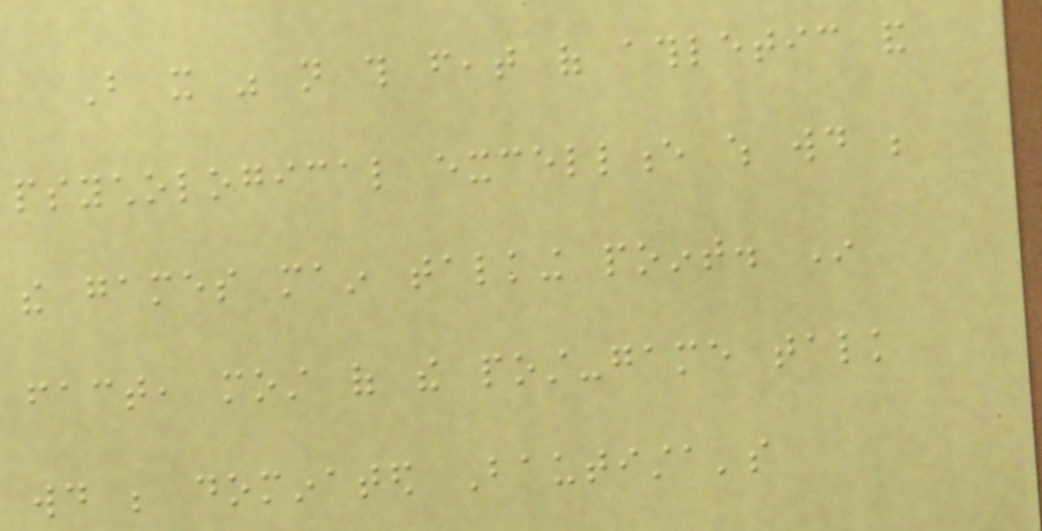But it was not this feat of athletic and
psychological excellence which would be
the games main talking point. In
fact, most of the post-game talk
would be dominated Bautista's
